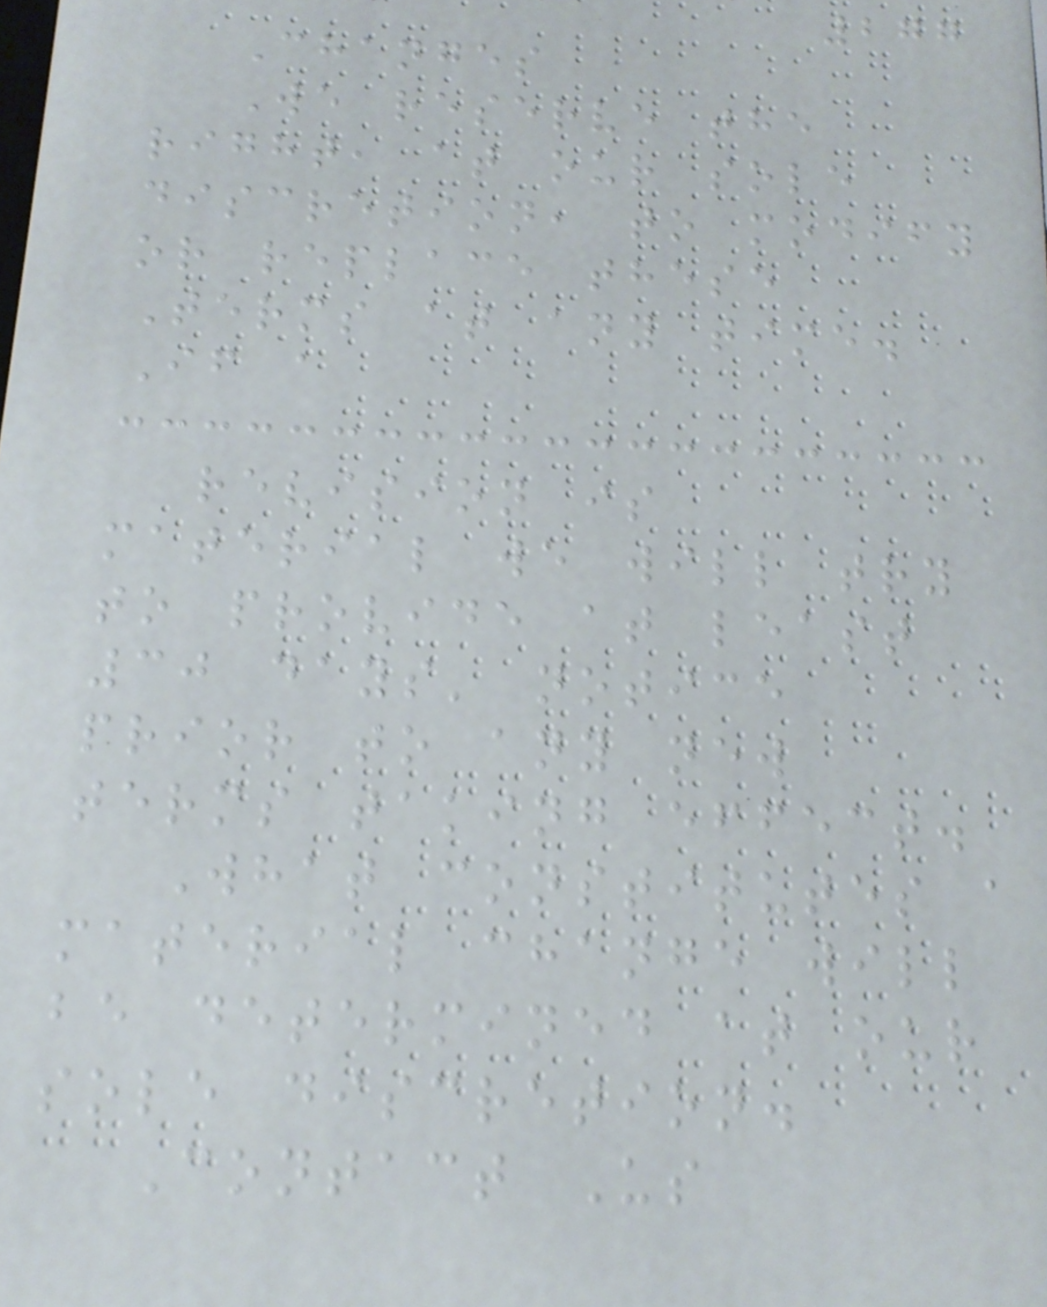277
Changes
We reserve the
right, at our sole
discretion, to modify
or replace these
Terms at any time.
If a
revision is
material we will try
to provide at least
30 days' notice
prior to any new
terms taking effect.
What constitutes a
material change will
be determined at our
sole discretion.
Contact Us
